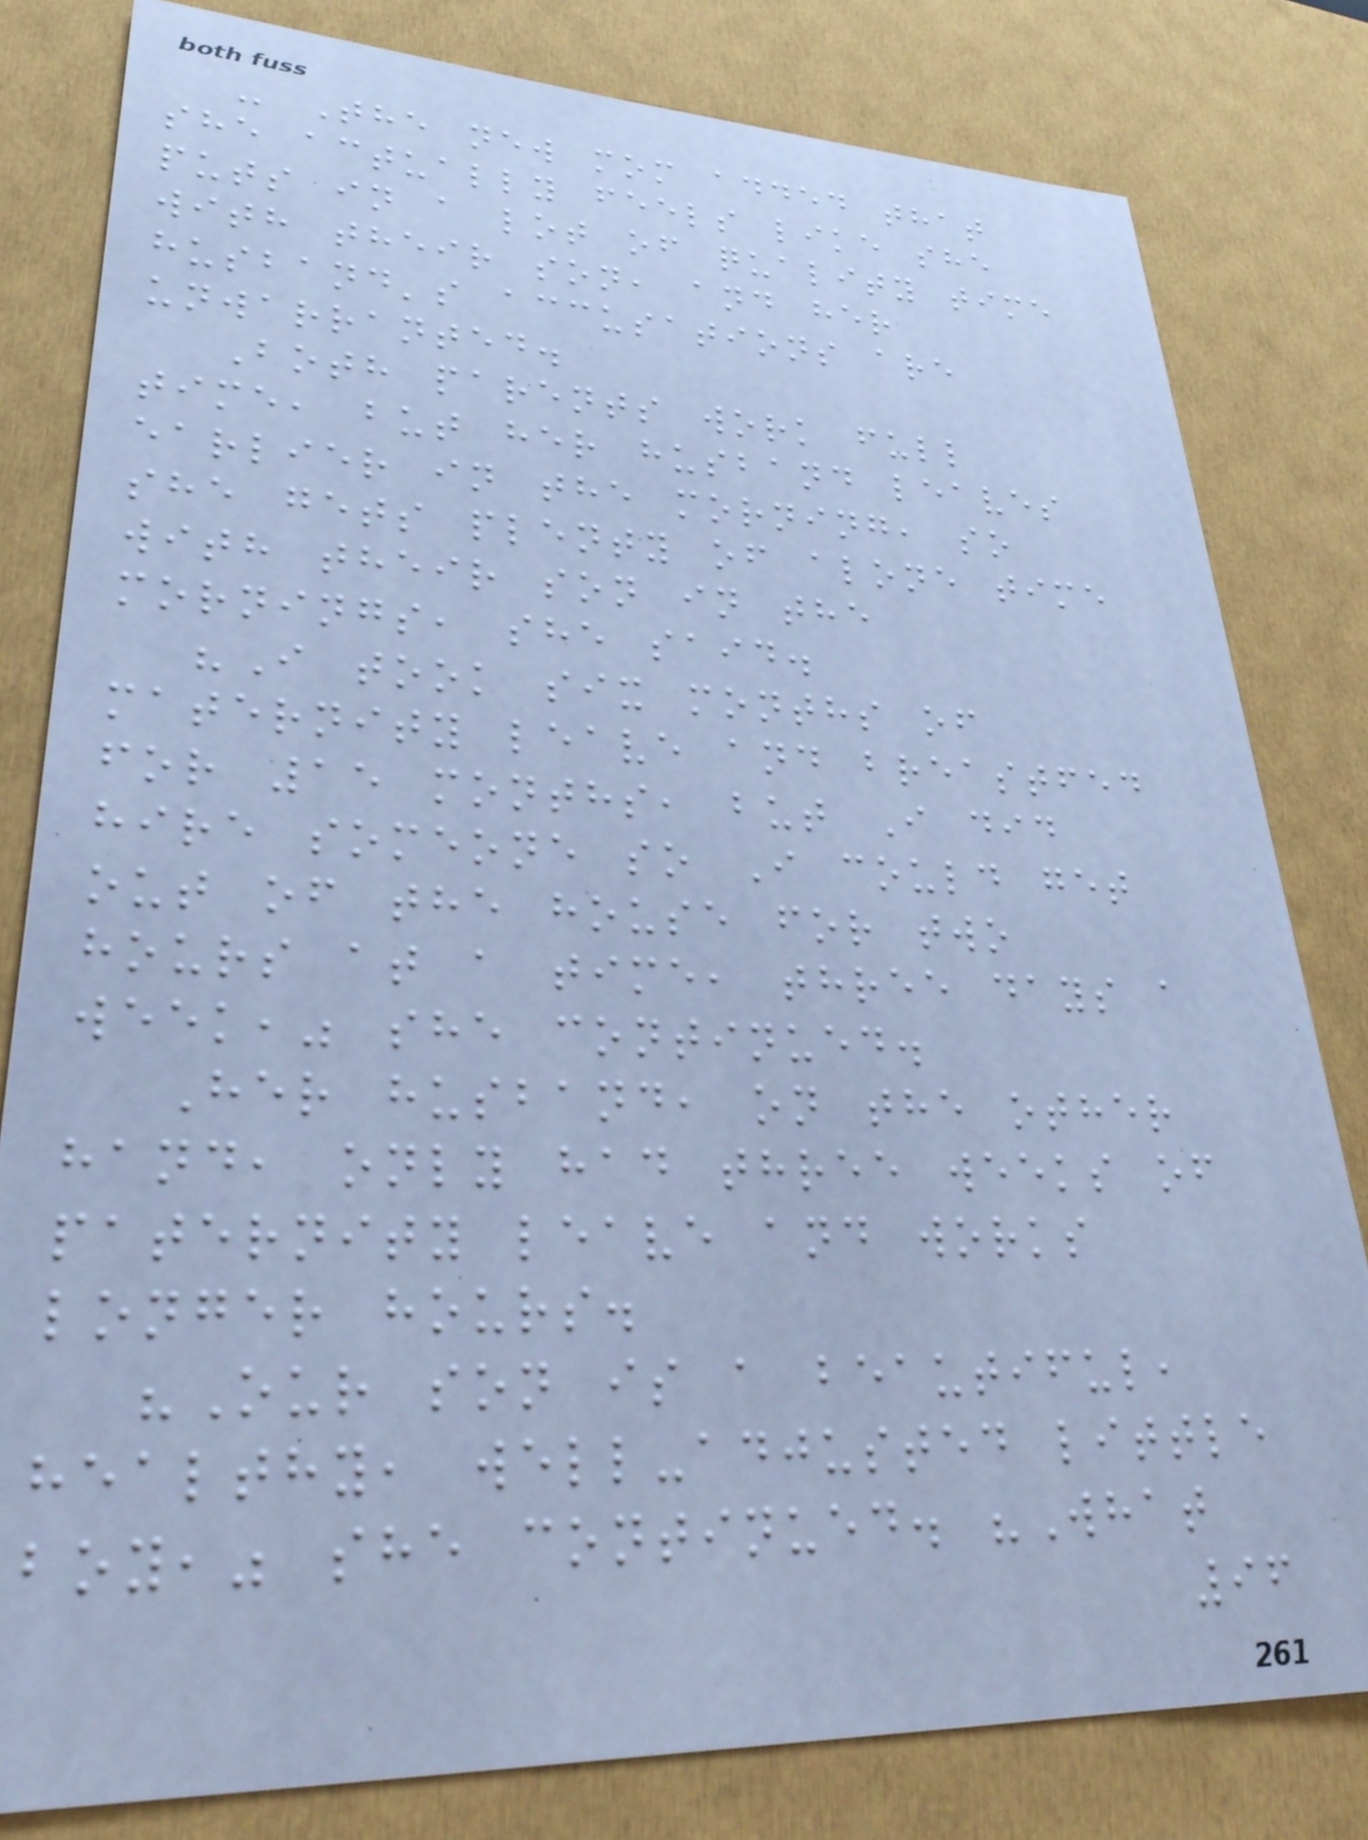- The new mom added that
she actually feels like she
puts in a lot of quality time
with their son, and her
husband's accusations are
unwarranted.
Both parents work full
time, but her husband leaves
earlier in the morning, so
she gets plenty of alone time
with their son in the
mornings, she said.
"I took six months of
maternity leave and breastfed
for 15 months, but I did
hire someone so I could get
out of the house for two
hours at a time, three days a
week," she continued.
Her husband, on the other
hand, only had three weeks of
paternity leave and works
longer hours.
"Our son is a beautiful,
healthy, well-adjusted little
boy," she continued. "What
96
